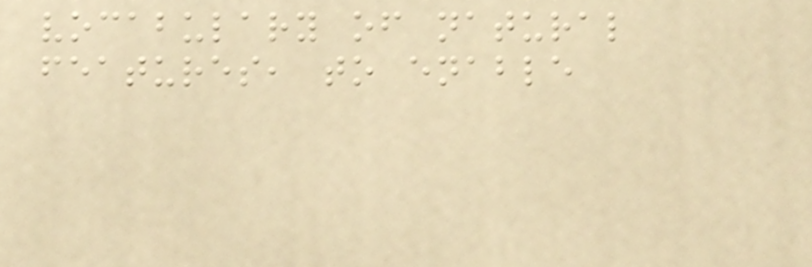vocabulary of natural
features, to enable
